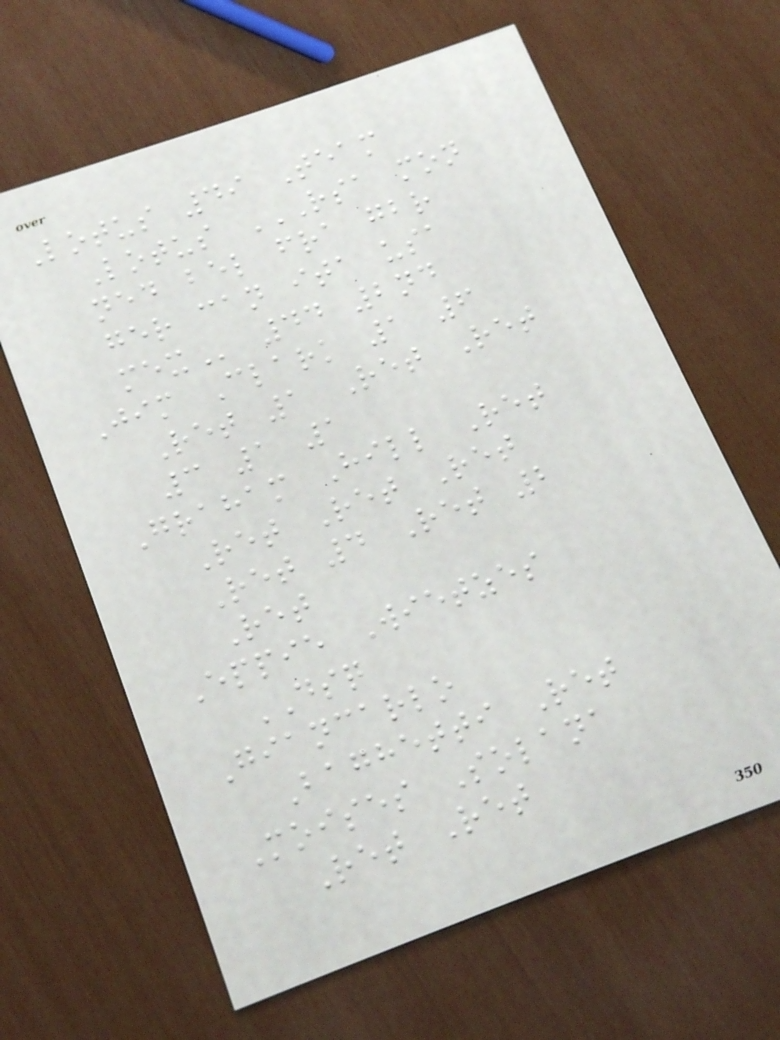Lotus 49 Team
Lotus RSA MON
NED BEL FRA GBR
GER CAN ITA USA
MEX 44 2nd
Jim Clark 1 6
Ret 1 Ret Ret
3 1 1
Graham Hill Ret
Ret Ret Ret
Ret 4 Ret 2
Ret
Eppie Wietzes
DSQ
Giancarlo
Baghetti Ret
Moises Solana
Ret Ret
